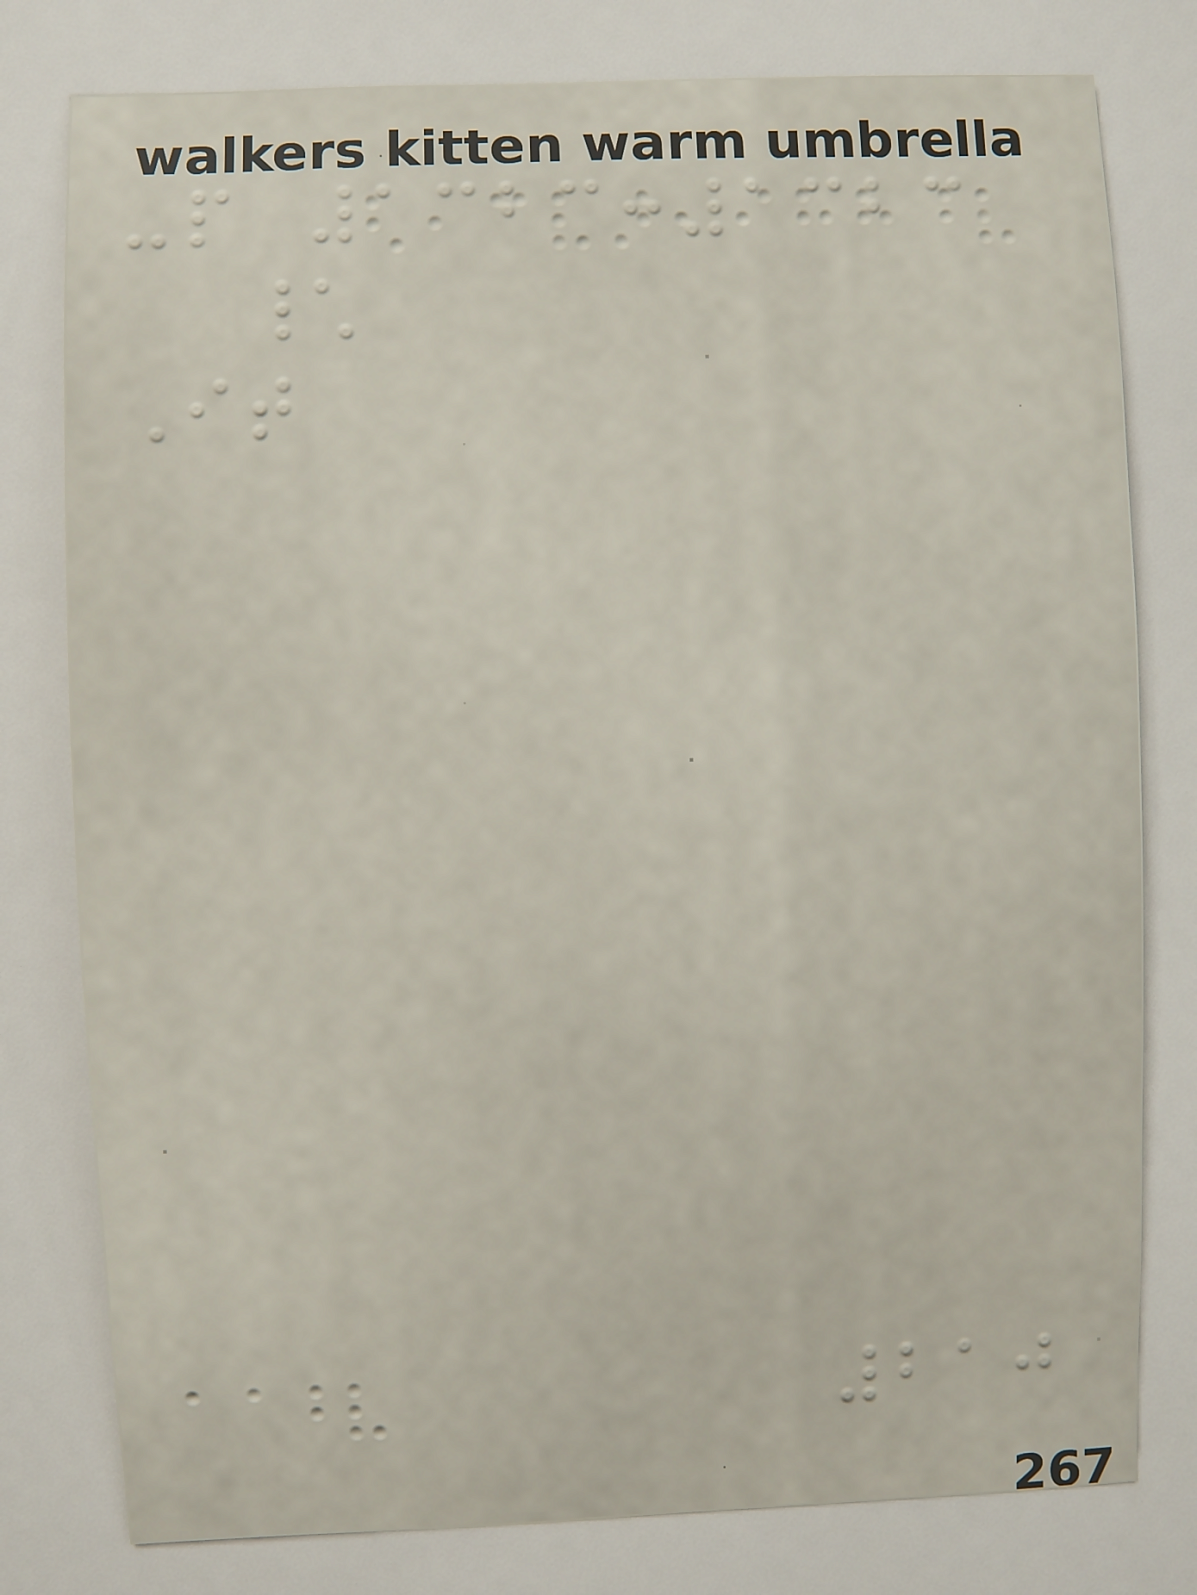-p 1323:1323
\
It
210
